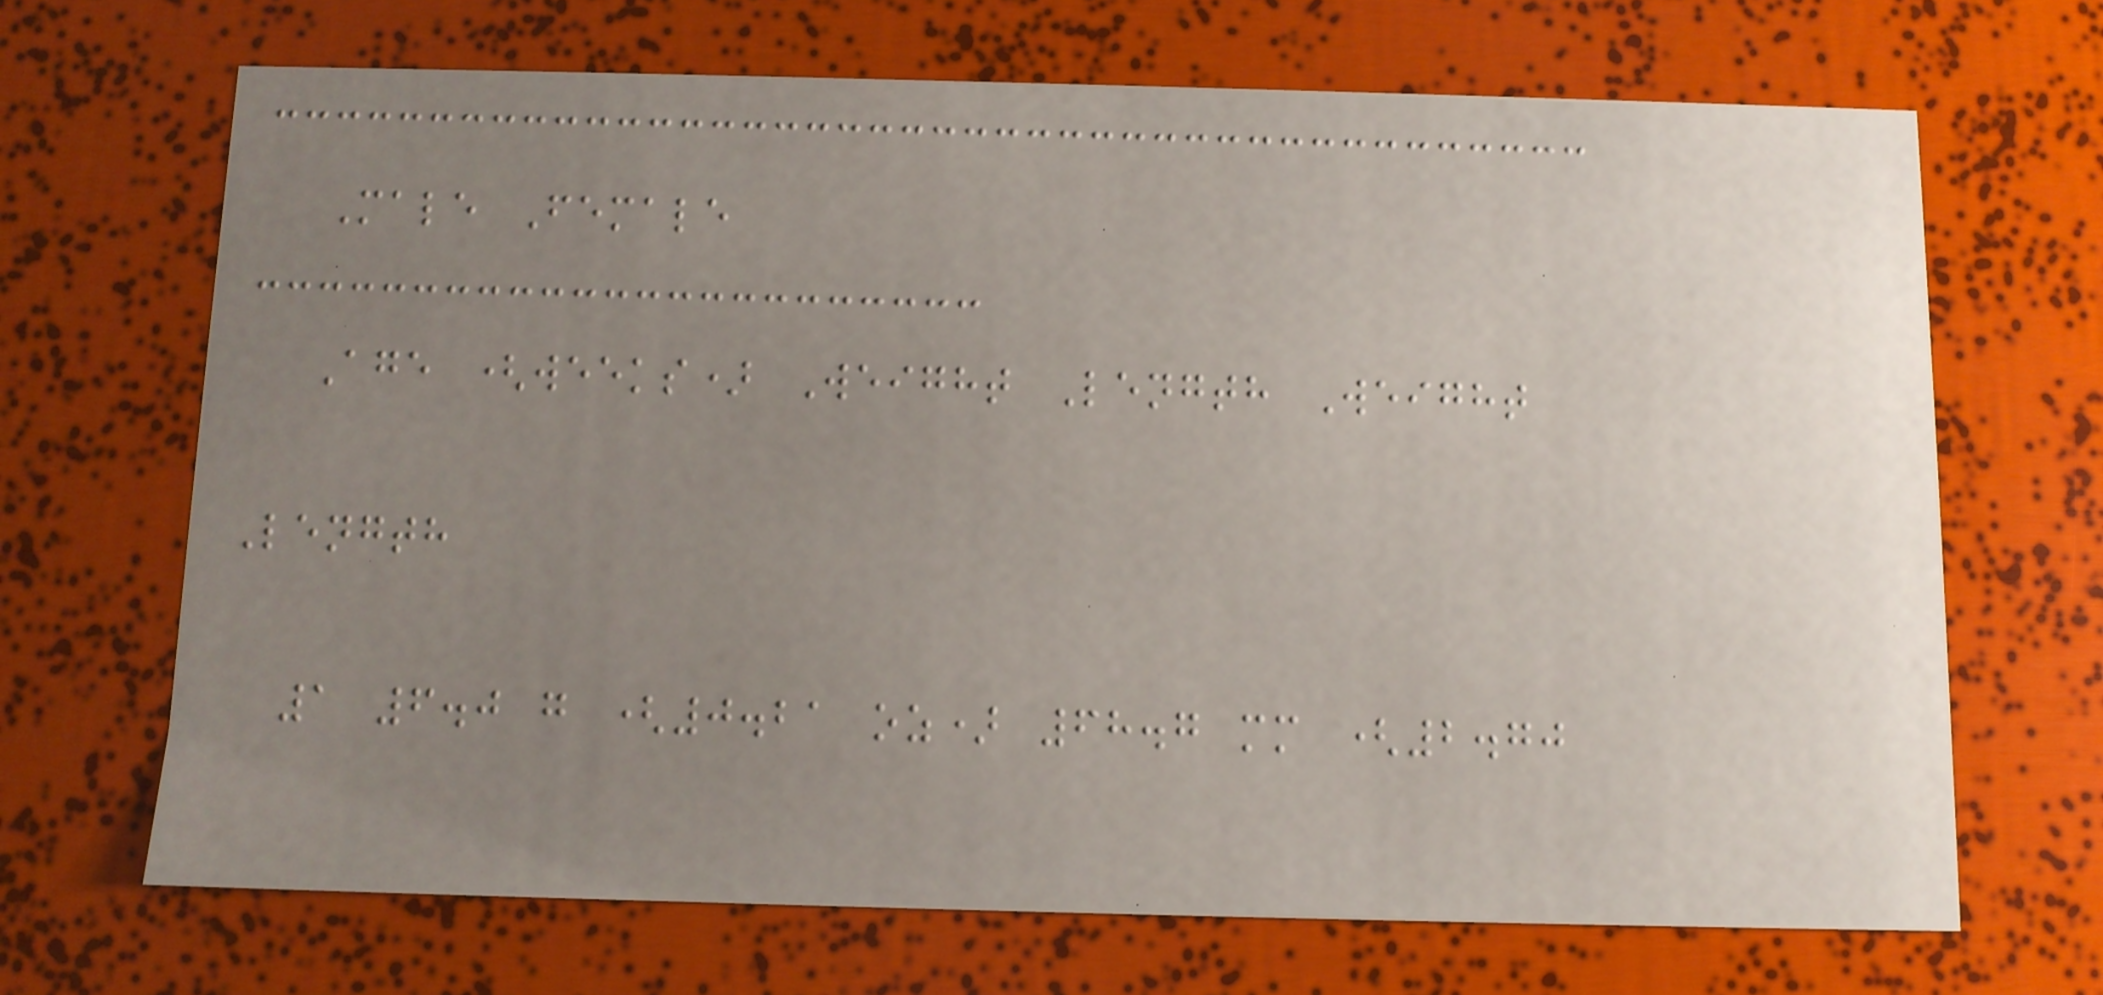Male Female
Age (weeks) Weight Length Weight
Length
1 6.0 g (0.21 oz) 68.7 mm (2.70
